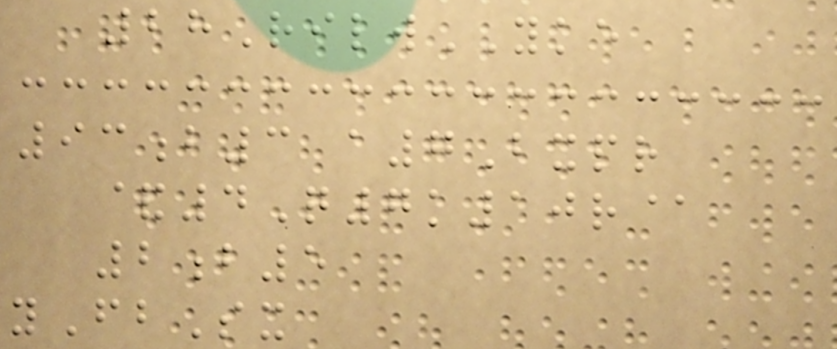28RilwYKE
93b3 a7Bxpr
&4Q7k10r@
2b5
yFbSx
